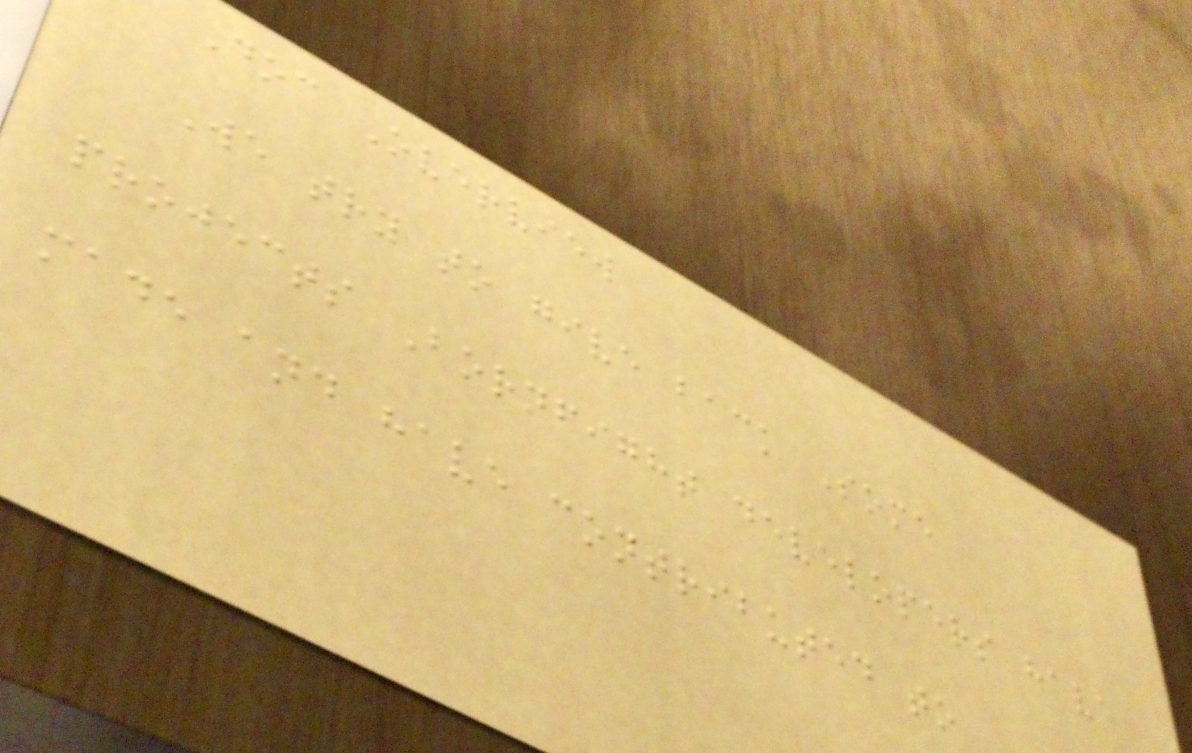Doc Overview
We try to give back Some
projects Bornfight developers have
made and have contributed to
